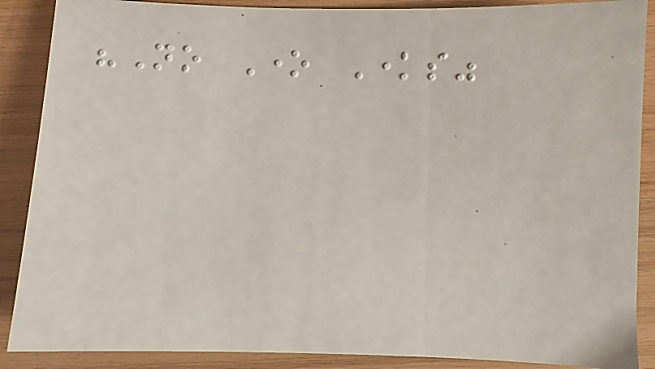"No One Knows"
